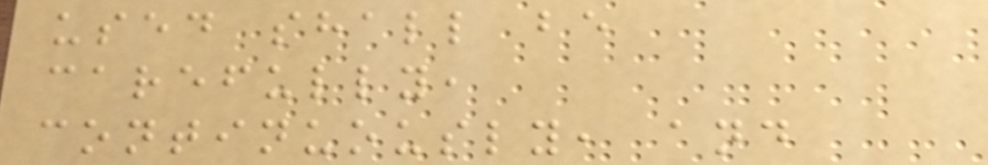used shall be
carefully,
continuously, and
